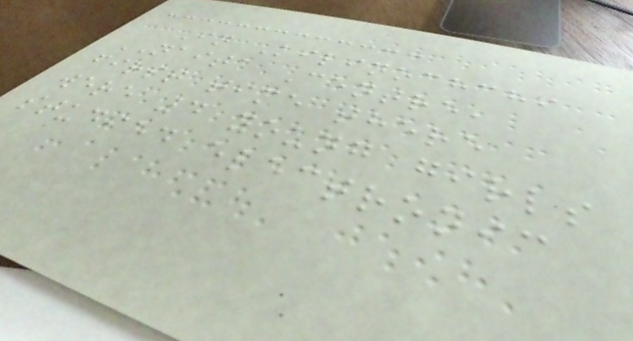In Kilinochchi
NAITA Centre,
first time there
were 4 young girls
studied electronic
